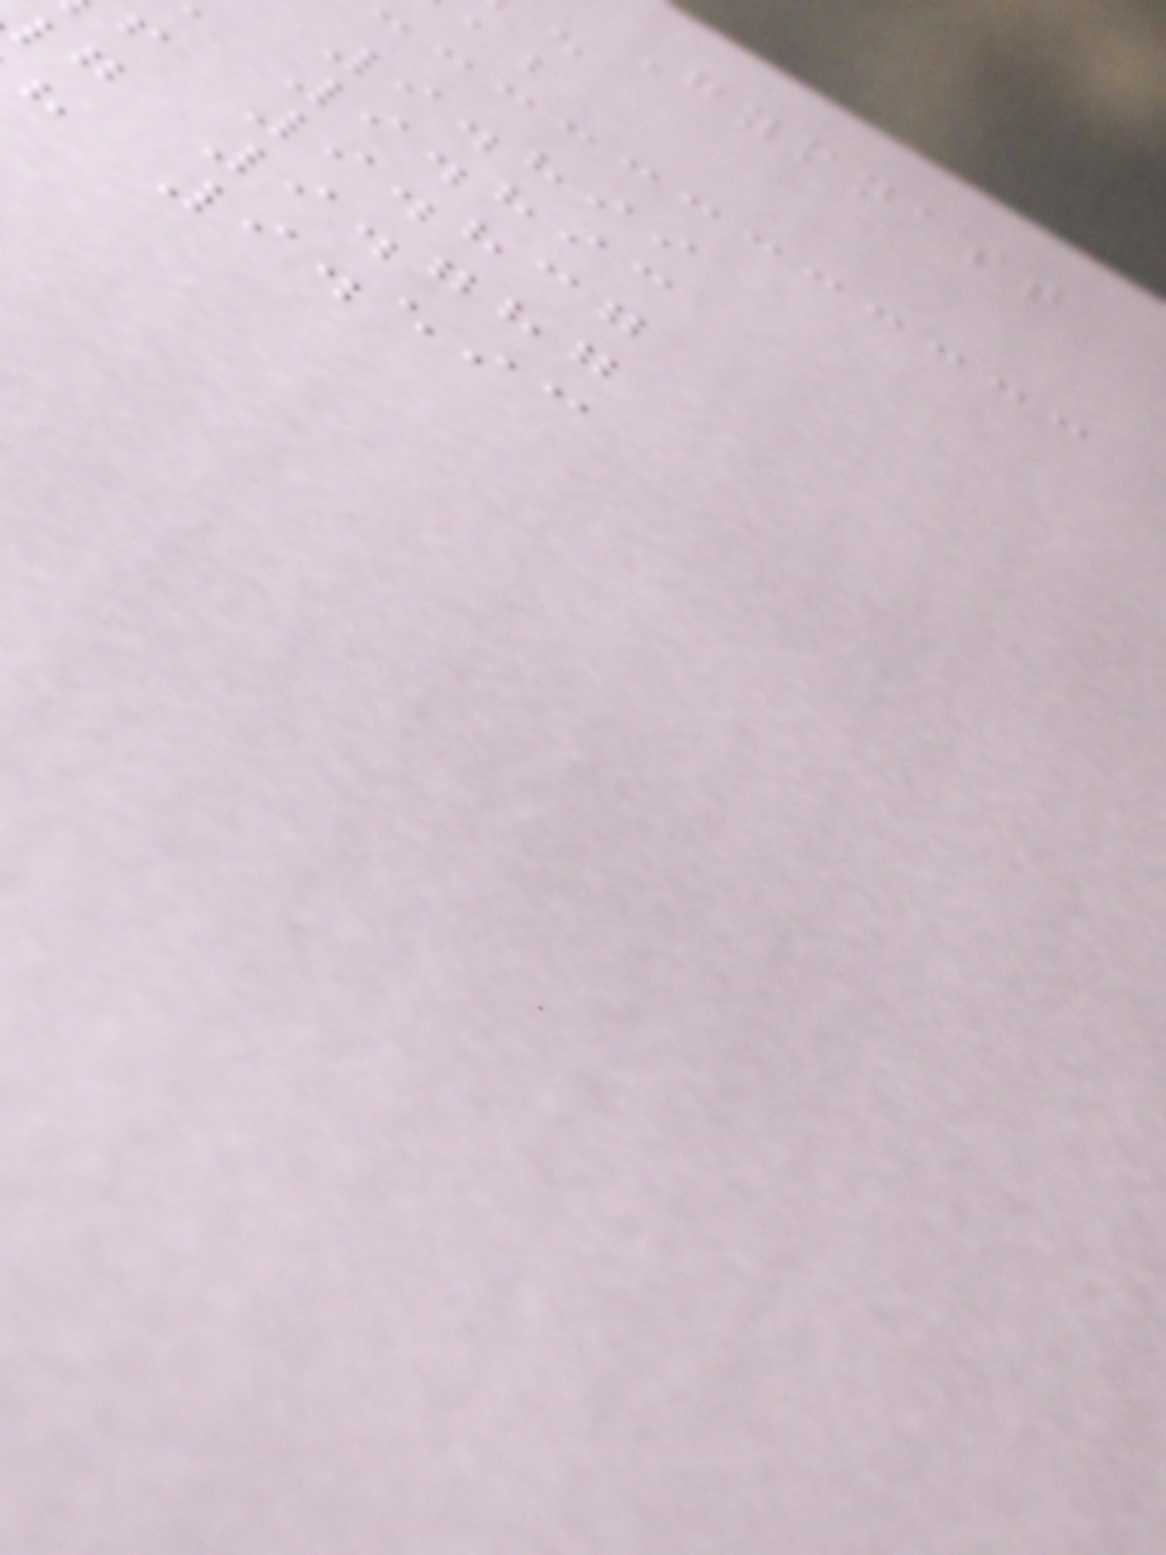Gymnast
9.899
9.893
f 9.837
g 9.787
h 9.593
